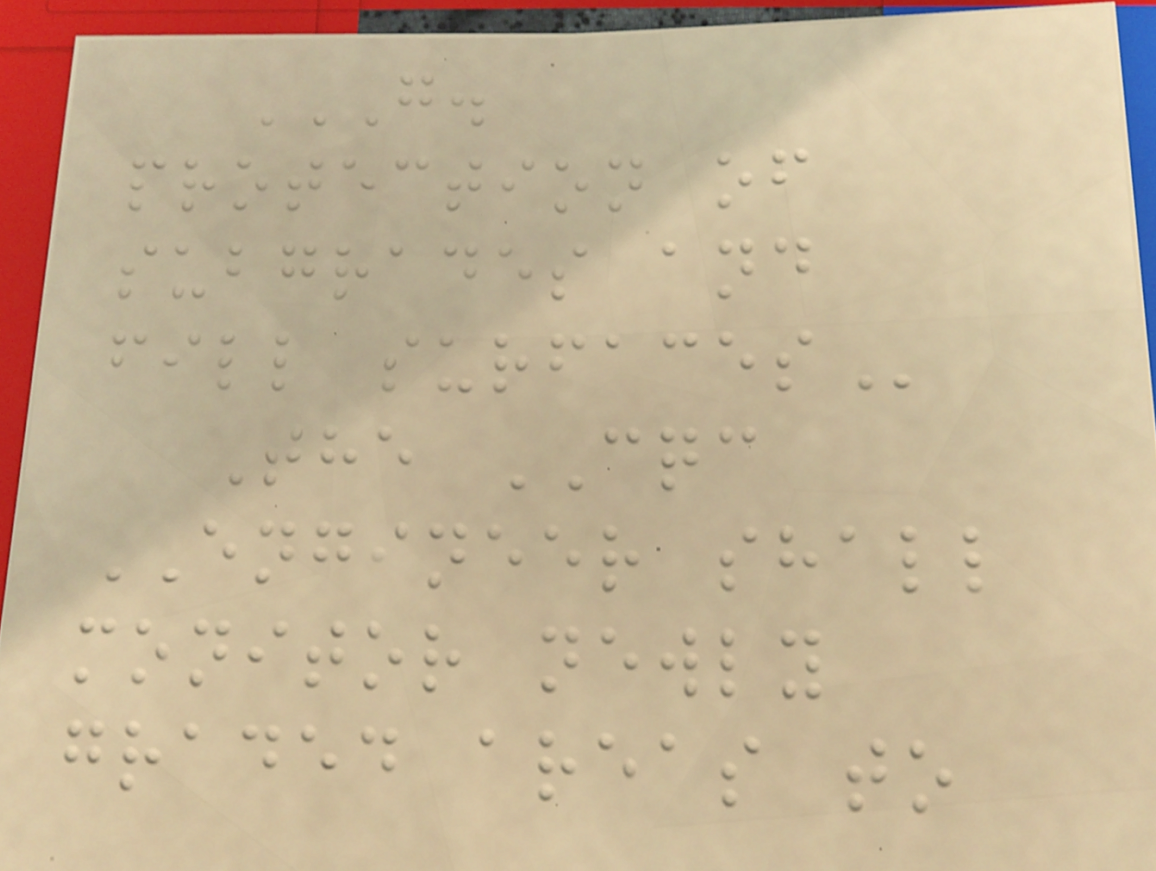G.
PROTECTION OF
SUBGRADES AND
FILL SURFACES
The CQC
ENGINEER shall
monitor newly
graded areas to
